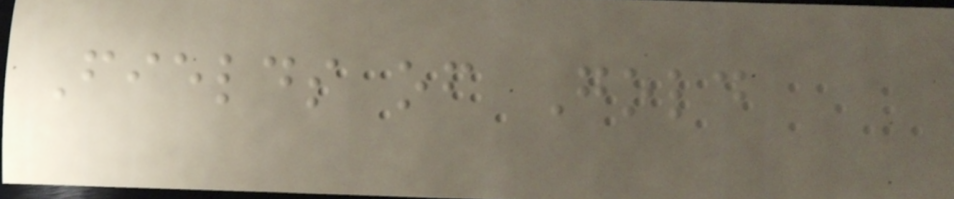Fields of Gold
